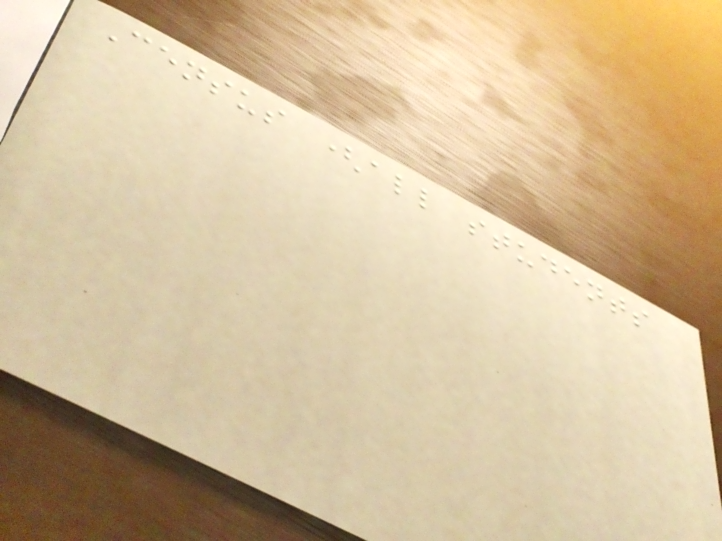Census (all students
